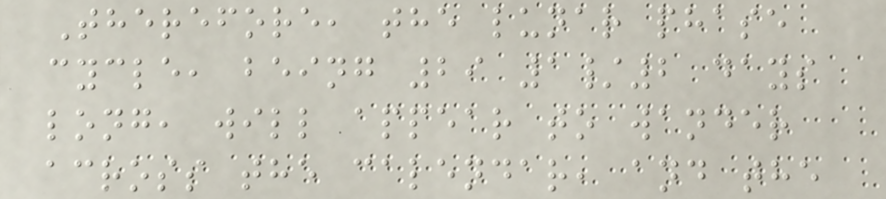Therefore, the lunar phase
cycle, being 29 1/2 days
long, will appear to wander
across the calendar, and the
